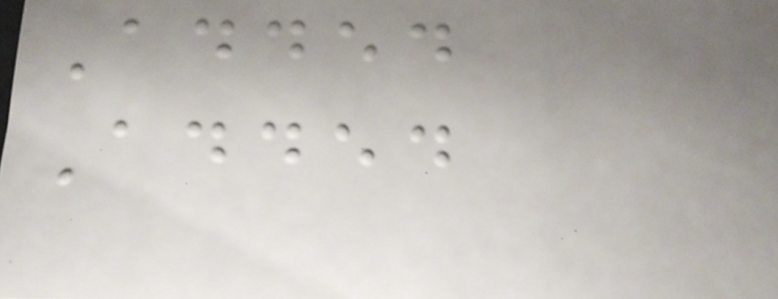Added
Added
